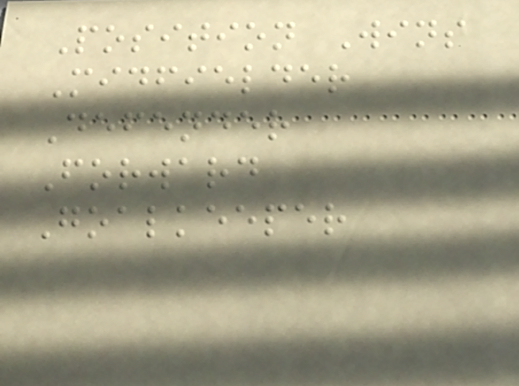Position Wins
Midfielder
Defender
Forward
Goalkeeper
